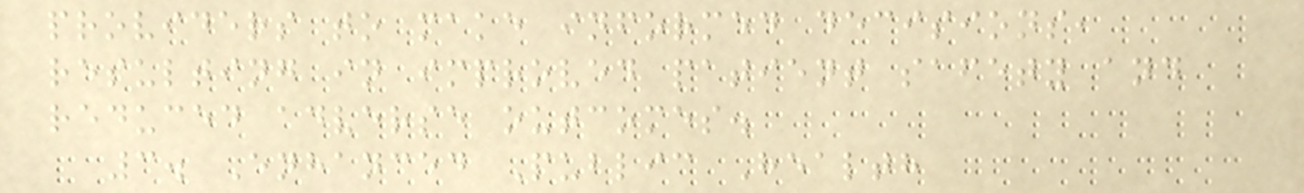providers to make informed decisions,
resulting in improved patient safety and
reduced adverse outcomes.
3. Enhanced Public Health
